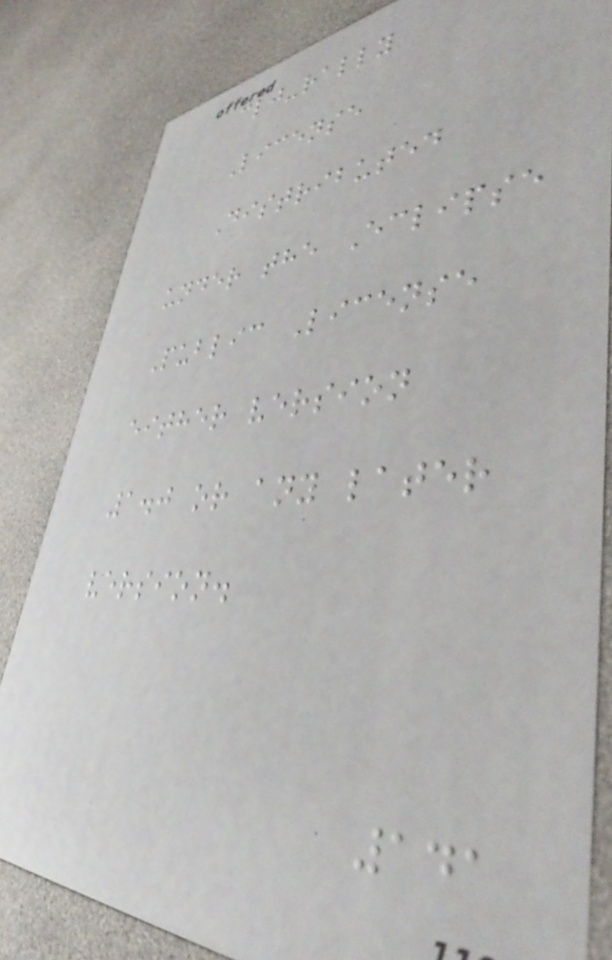clj-rally
License
Distributed
under the Eclipse
Public License
either version
1.0 or any later
version.
141
